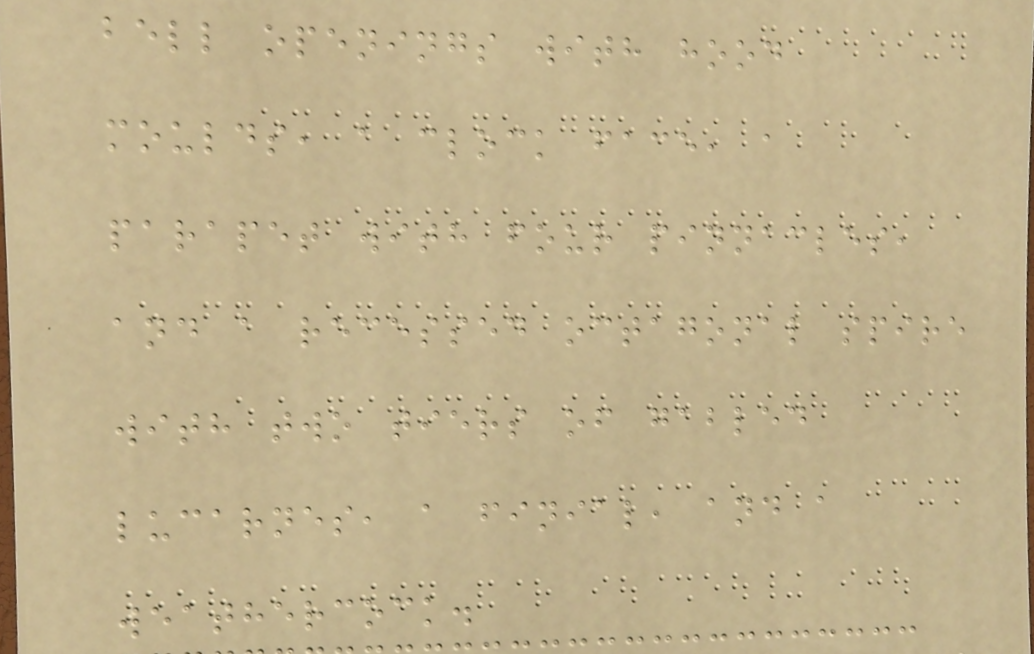bell openings with hood
moulds, a clock face, a
parapet with four pinnacles,
and a recessed octagonal spire
with two tiers of gabled
lucarnes, a finial, and a
weathercock.
